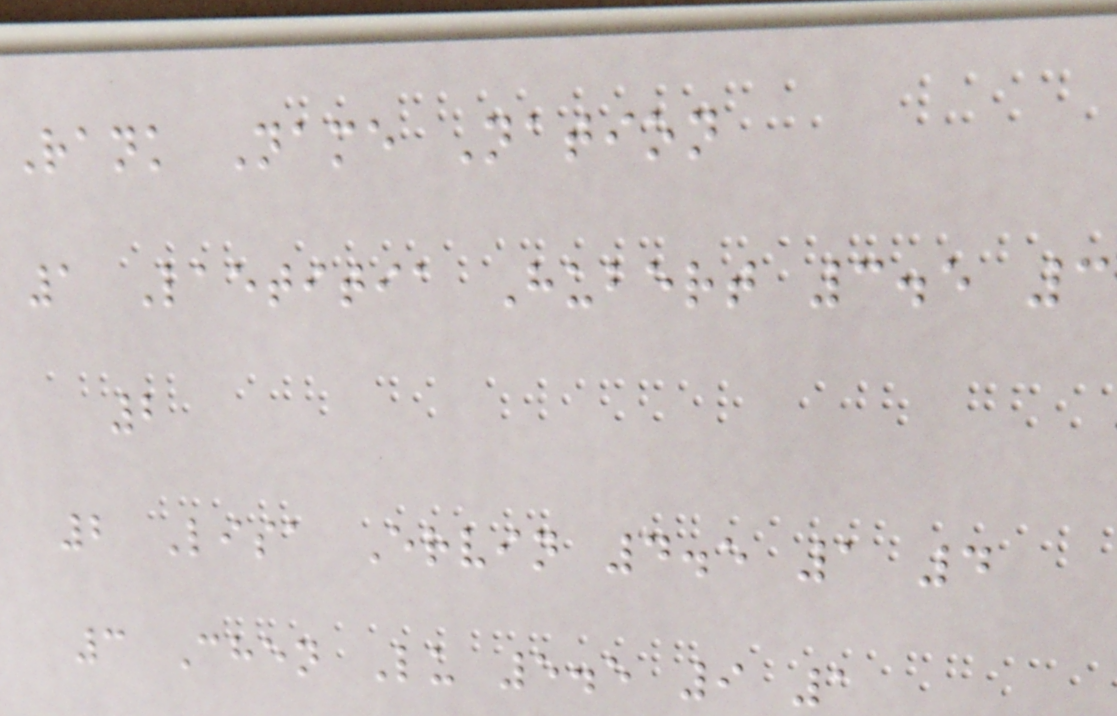Rank Name Nation
1 Laetitia Hubert 3.5 3
2
2 Lisa Ervin 4.5 1 4
3 Chen Lu 5.5 9 1
